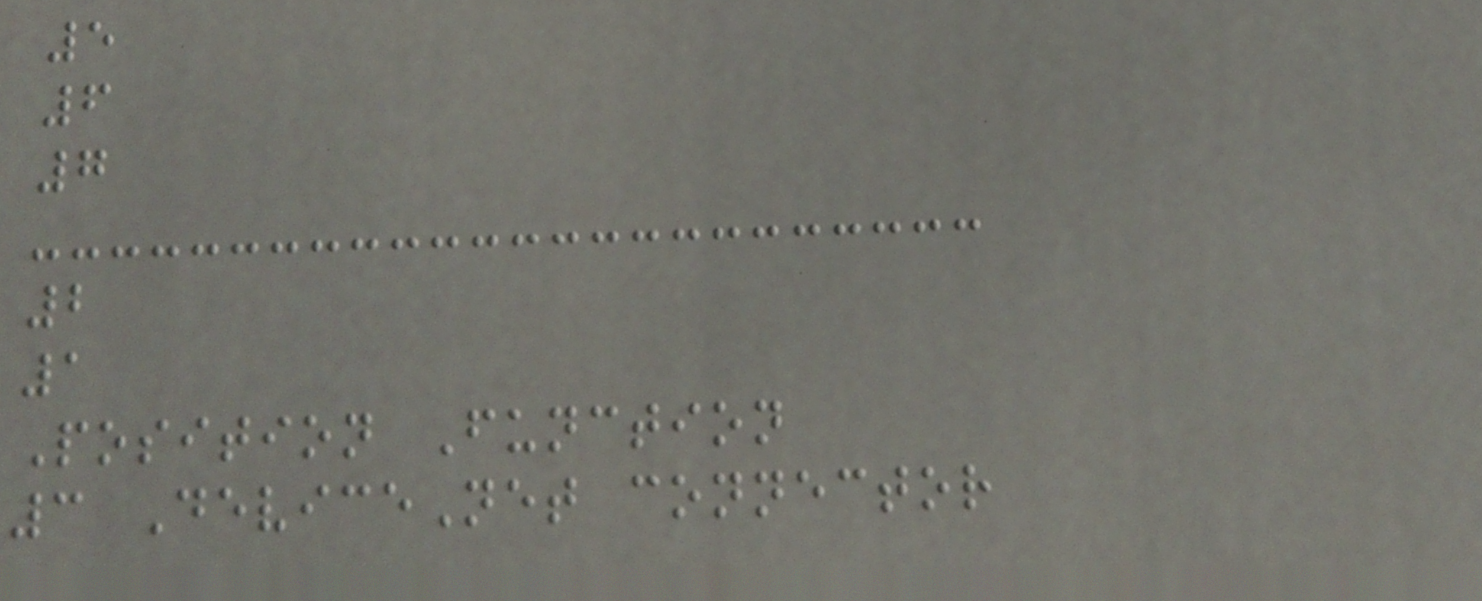5
6
7
2
1
Position Function
3 DeviceNet connector
